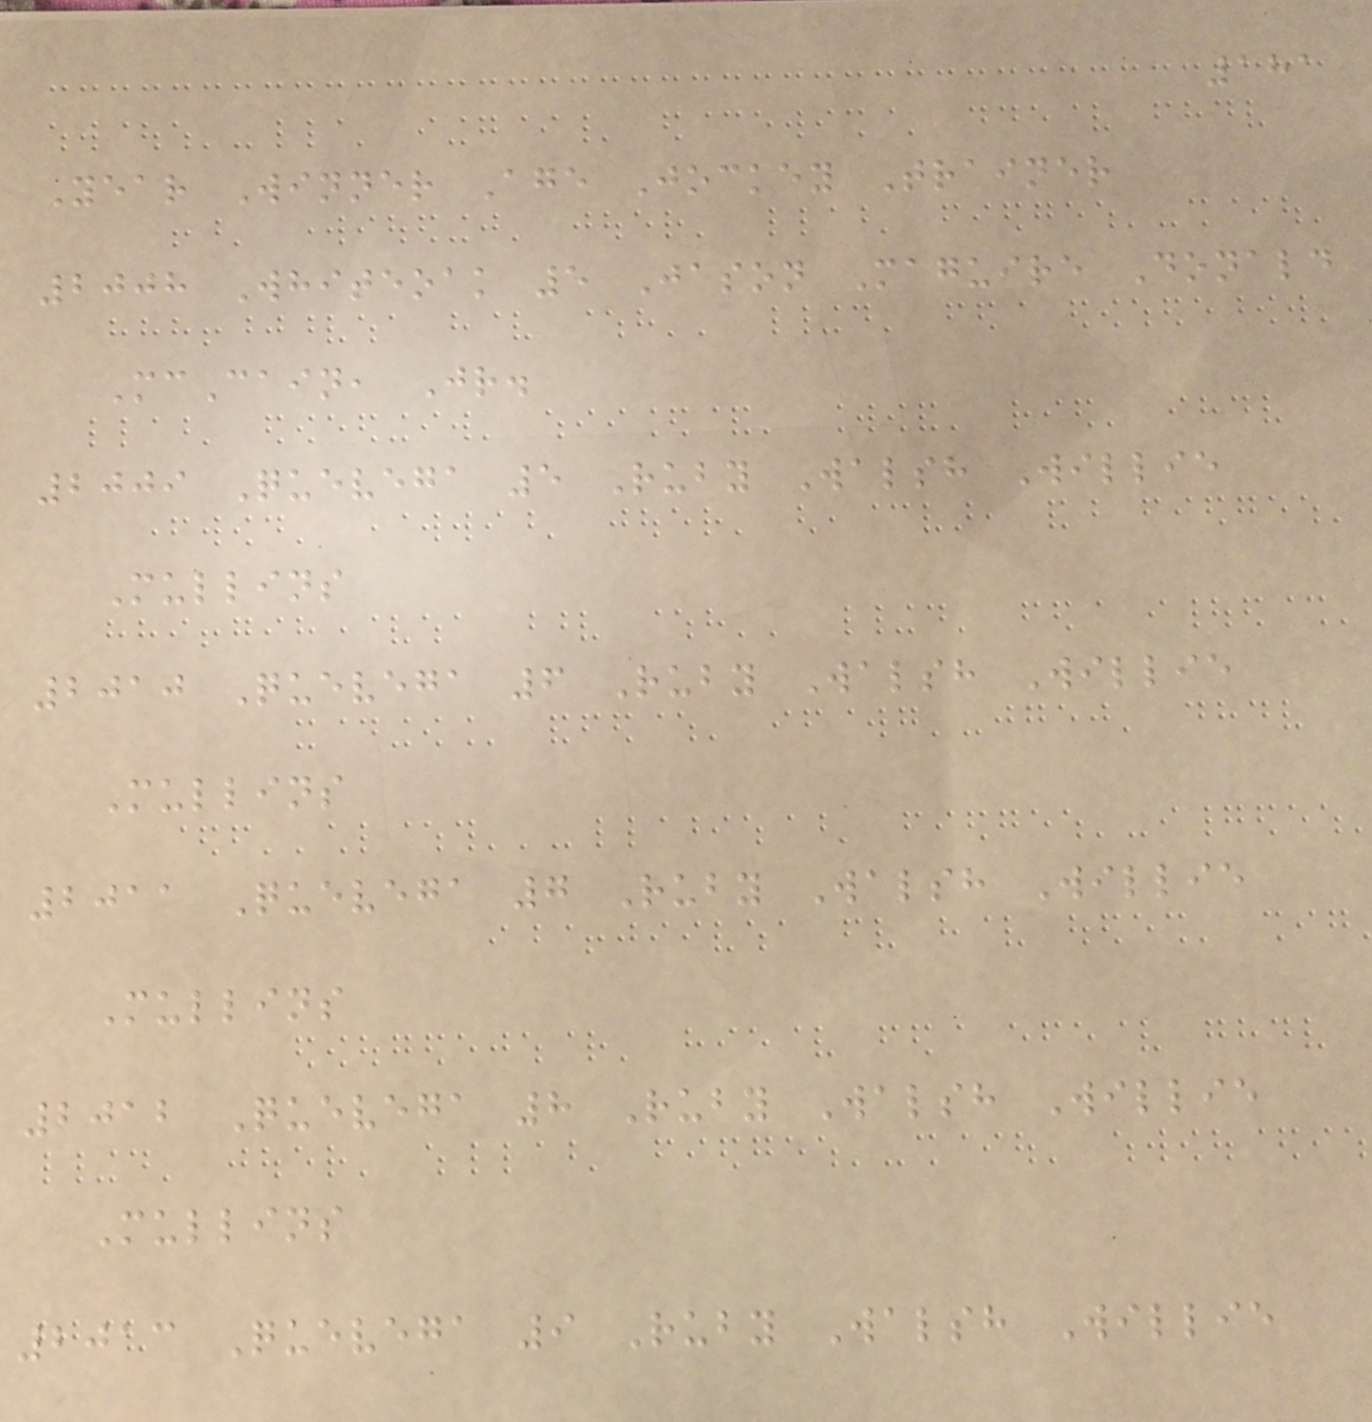181
Year Winner Age Jockey Trainer
2008 Whiteoak 5 Jason Maguire Donald
McCain, Jr.
2009 Quevega 5 Ruby Walsh Willie
Mullins
2010 Quevega 6 Ruby Walsh Willie
Mullins
2011 Quevega 7 Ruby Walsh Willie
Mullins
2012 Quevega 8 Ruby Walsh Willie
Mullins
2013 Quevega 9 Ruby Walsh Willie
